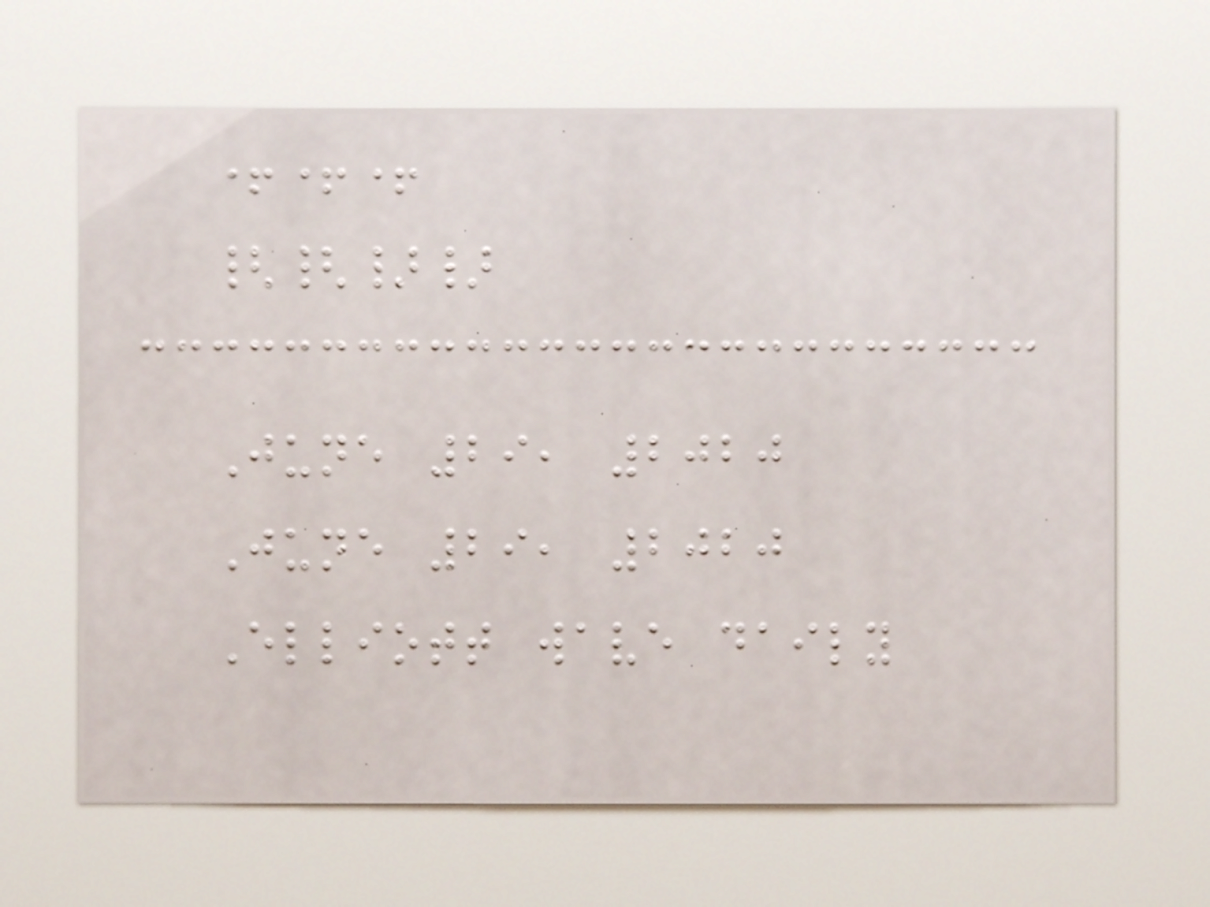+++
{{}}
June 29, 2020
June 29, 2020
Elliott wave daily
